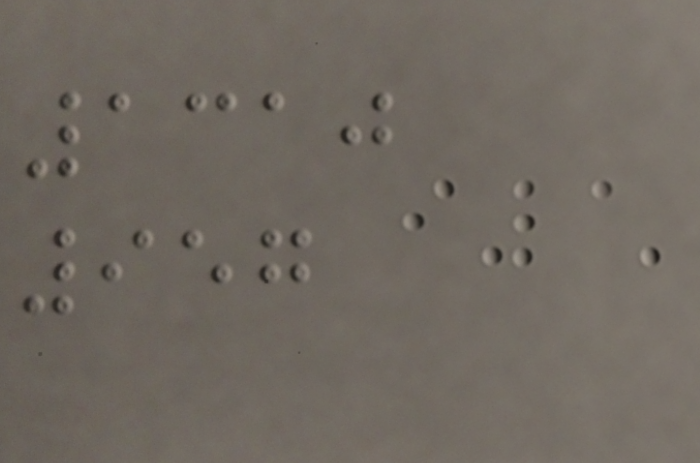1310
957
